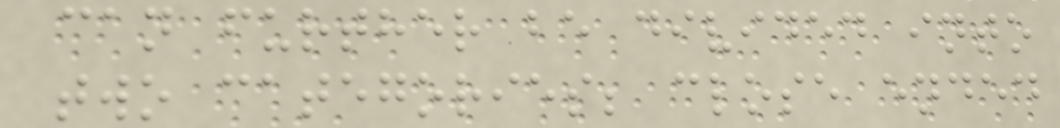can further be divided into
two categories; close ended
